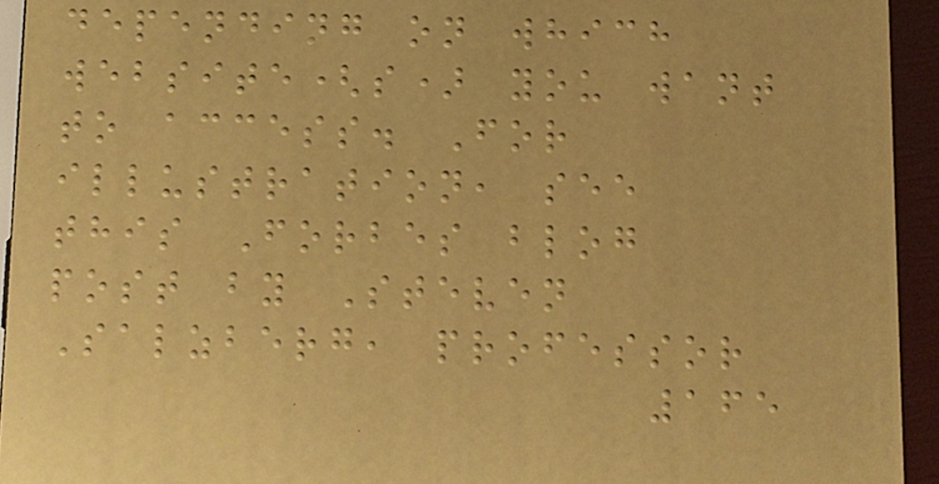depending on which
website(s) you want
to access. For
illustration, see
this Forbes blog
post by Steven
Salzberg, professor
165
